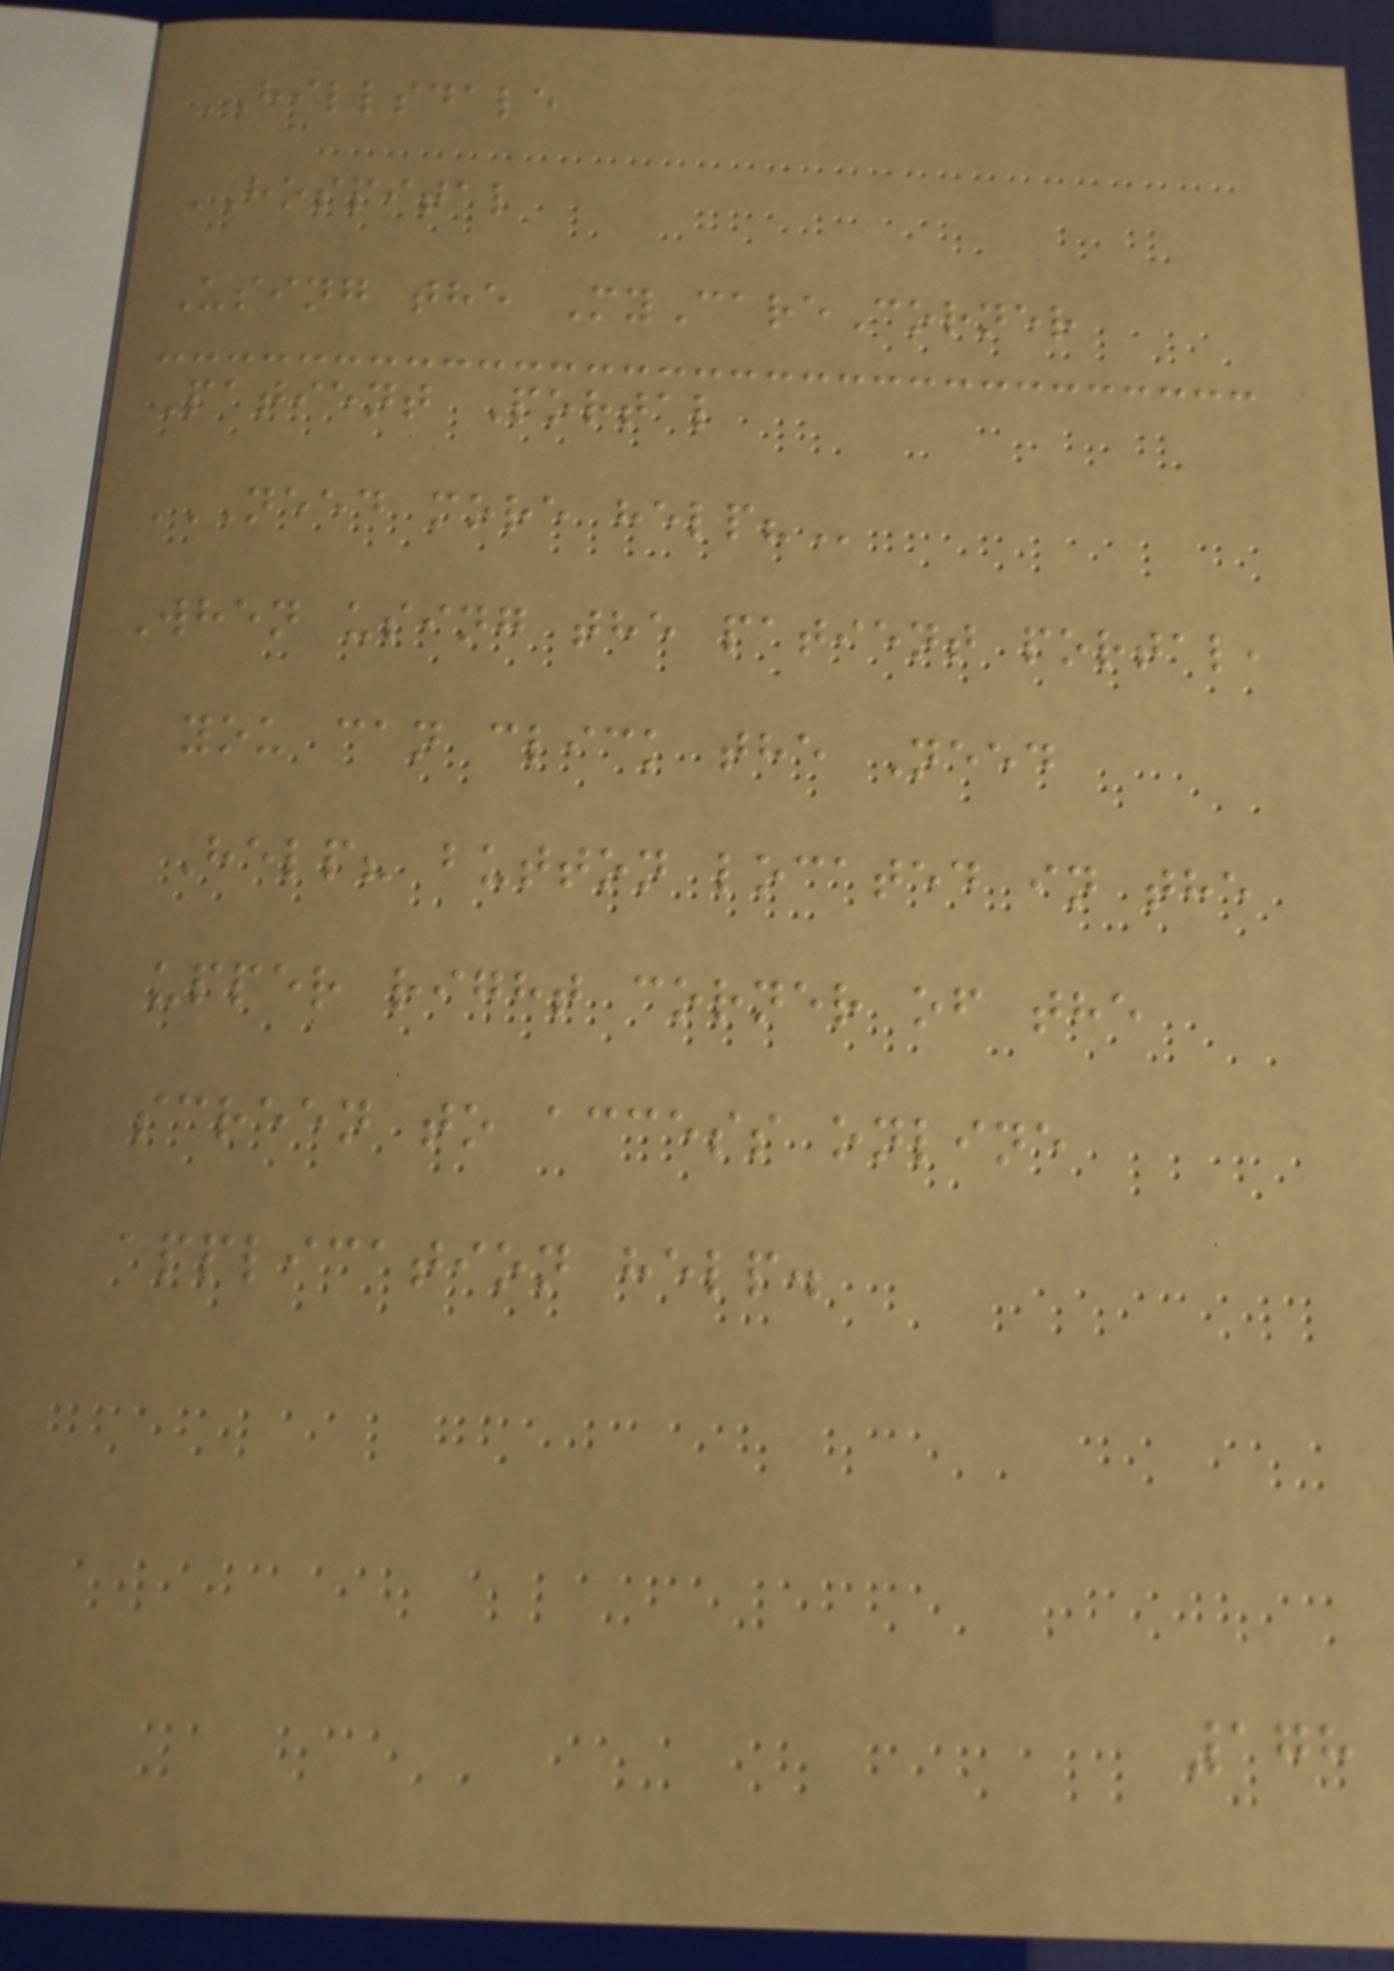HILLSDALE
HOSPITAL
Using the MyCareCorner
Patient Portal
NEED MORE HELP?
When using the patient portal,
you can click the Need
Help? button located in the
upper right corner of the
screen to access online
application help.
178
